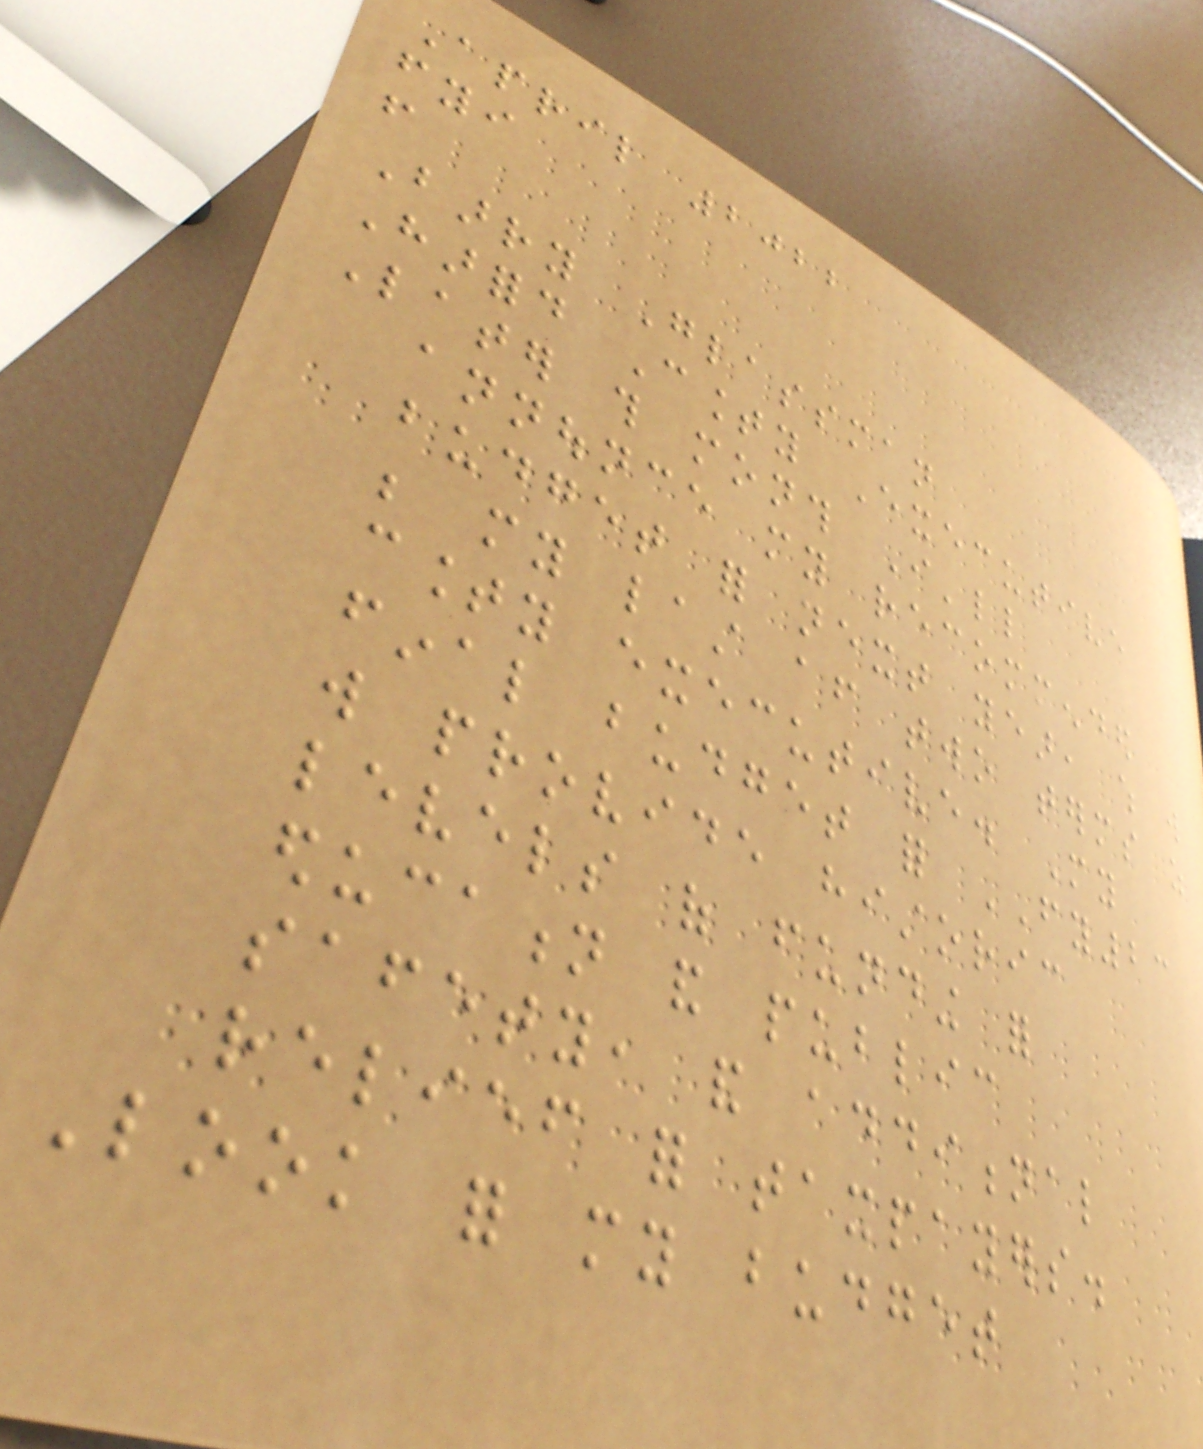April 2022
fyi
from
Barry Glassman
Harford County Executive
Later this month I'll
announce my recommended
budget for next year, which will
be my last after two terms as
county executive. My
final budget for FY23
will provide historic
levels of funding for
education and public
safety, and additional
relief for taxpayers.
Look for my budget
